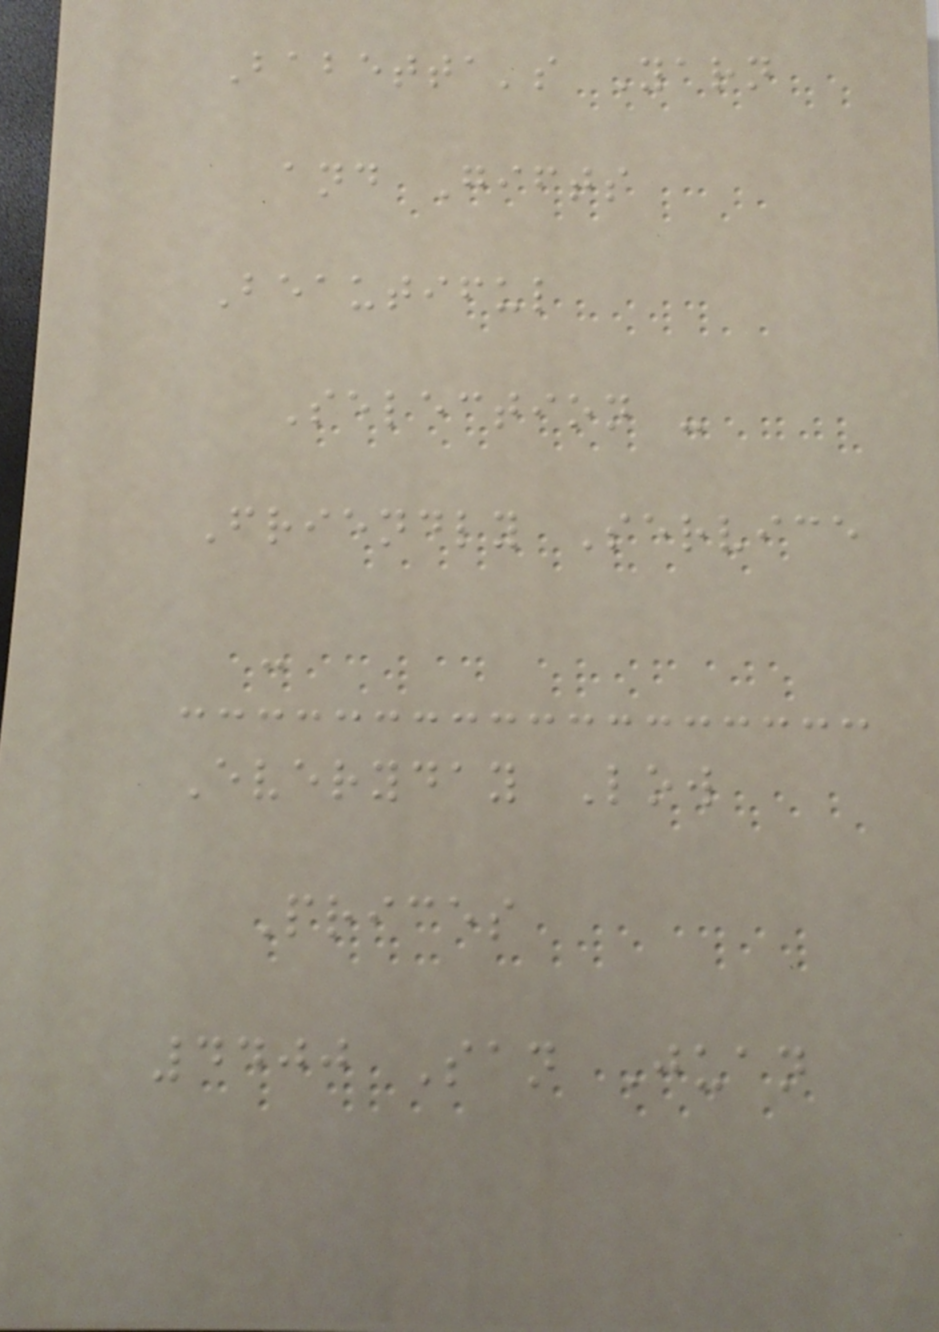Babetta's Yarn
and Gifts
Beautiful
Selection -
Friendly Service
-
Everyday Low
Prices
4400 San Juan
